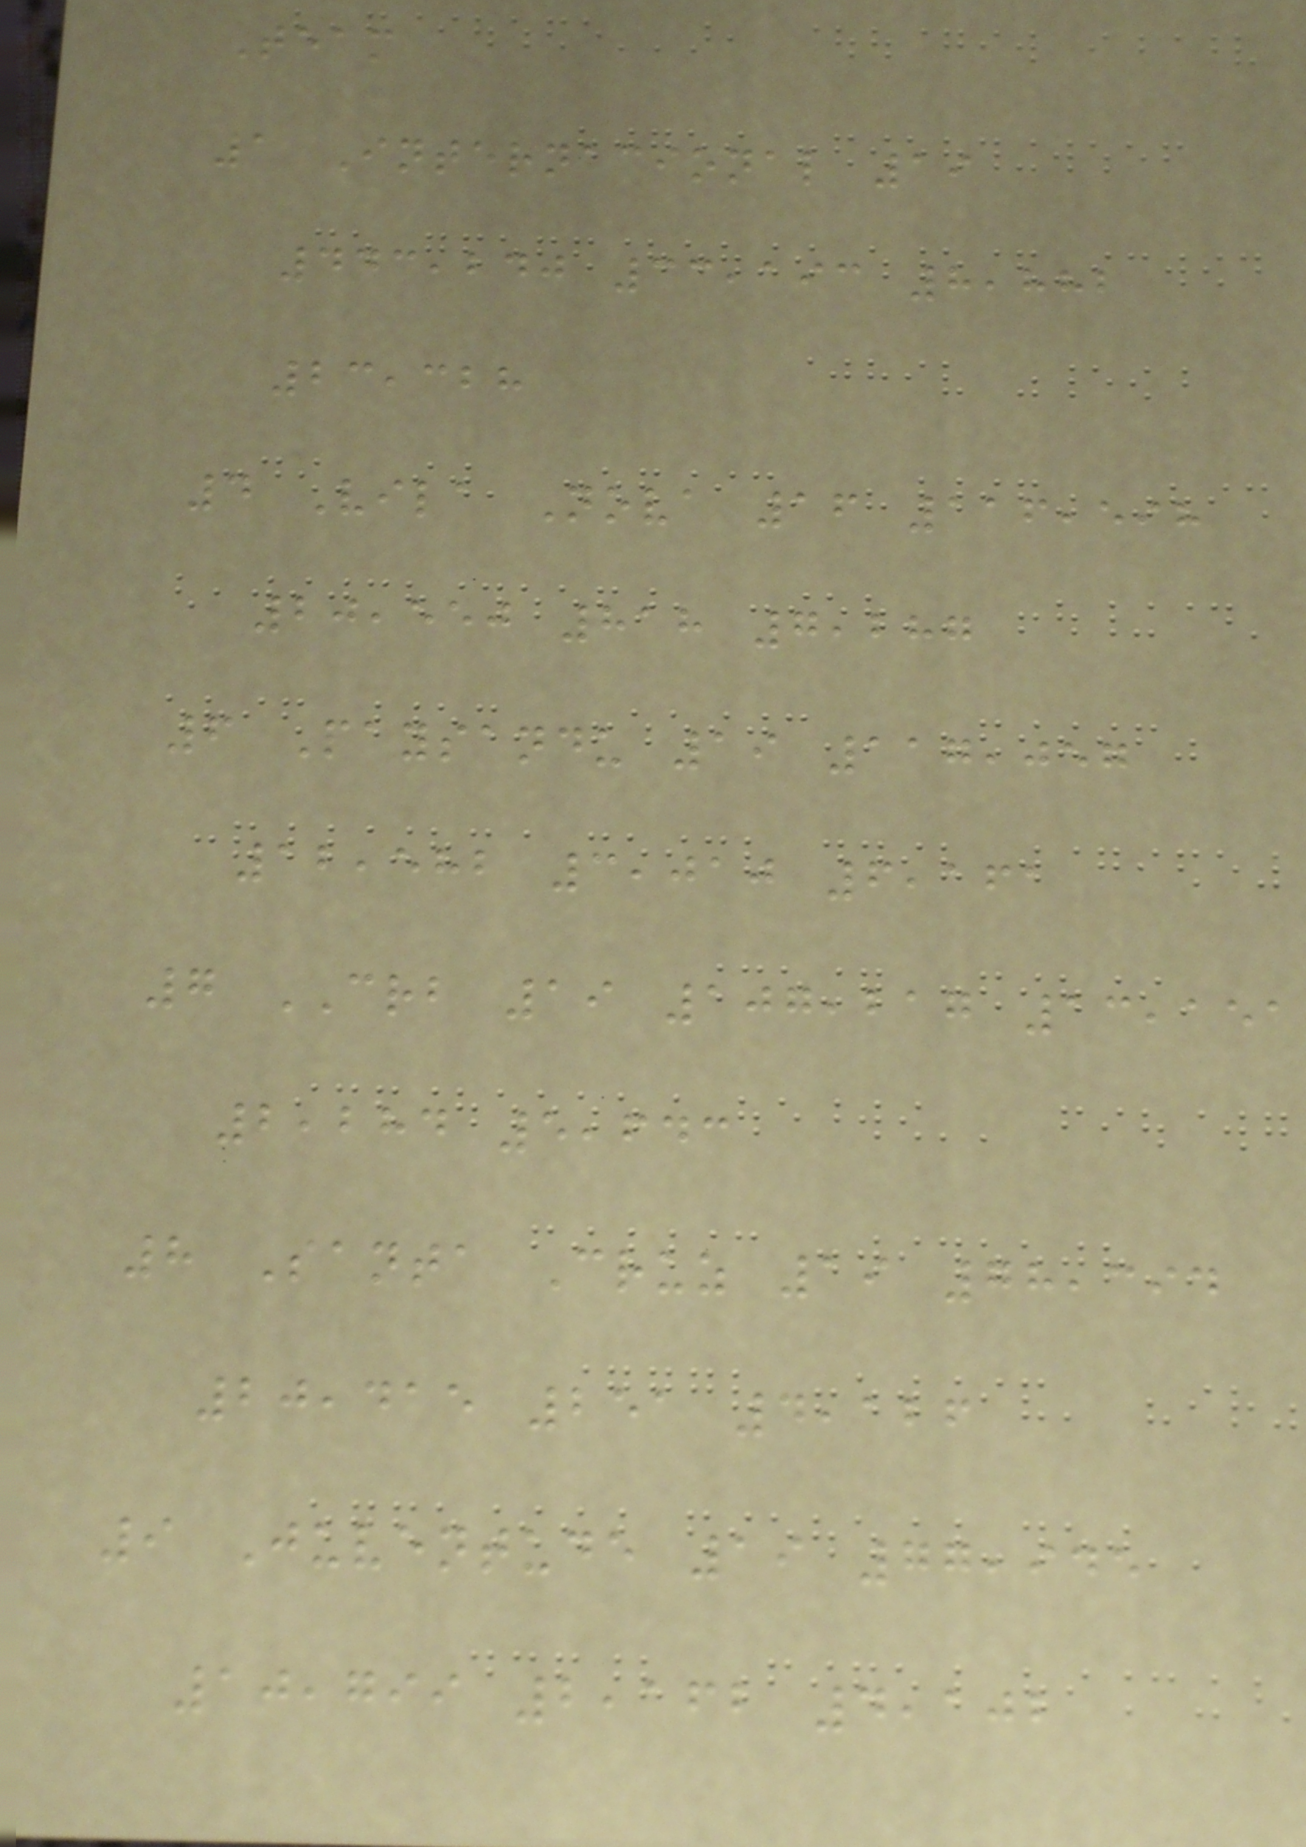Team
1 Internacional 19
443,240 33,193 8,882
23,328
4 Vila Nova 16 116,598
20,550 818 7,287
6 Paysandu 19 117,057
12,582 3,010 6,161
7 CRB 19 107,217 13,151
2,284 5,643
8 Santa Cruz 19 78,394
20,415 251 4,126
9 Juventude 19 77,945
10,799 2,162 4,102
